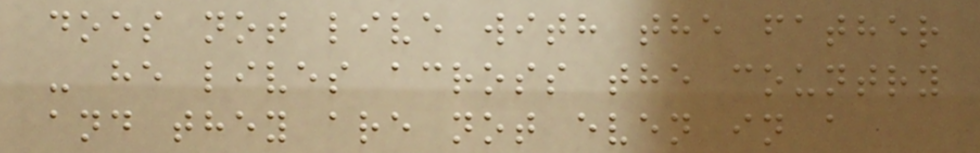does not live with the father
- he lives across the country
and they are not even in a
